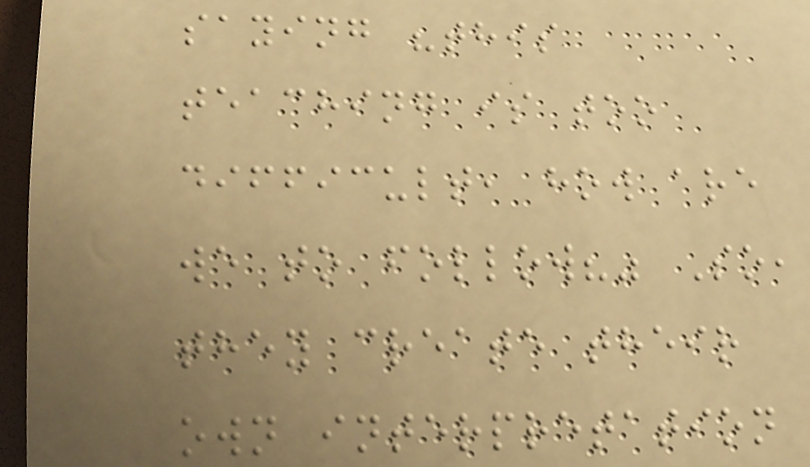saying "this
teaching is too
difficult, how are
we to follow?" So,
they create their
own interpretation
